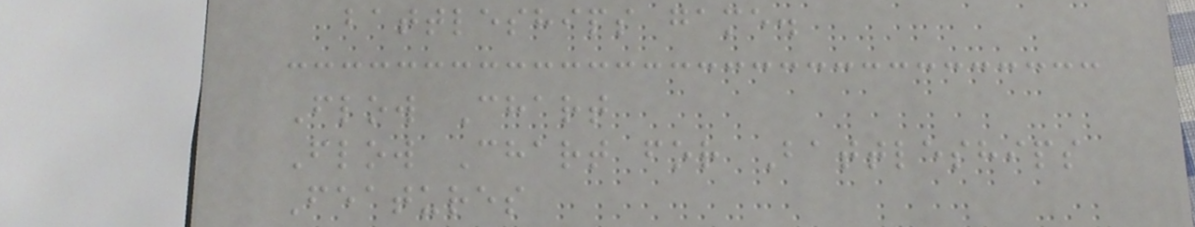battleships game.
Flow Chart
Flow Chart for Battleships
Features
